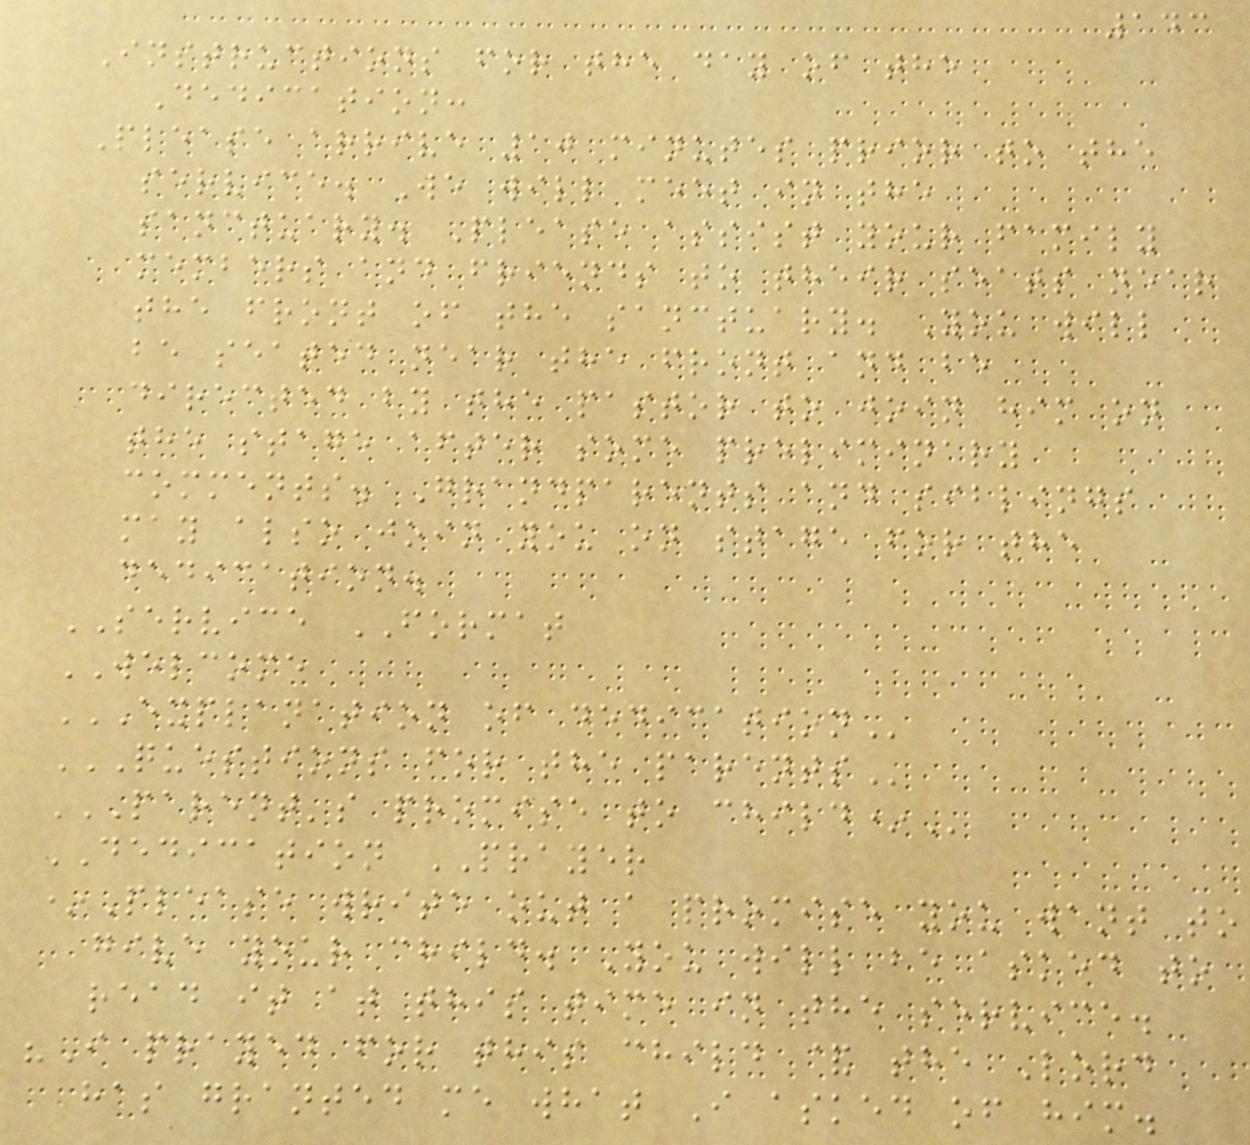143
Instructions for the day of the
Dedication:
Please arrive 10 minutes prior to the
service. We will meet in the
sanctuary. Please assist your family
members and friends to their seats near
the front of the sanctuary. You will
be seated near the front and be
directed by the pastor to join him on
the stage after some preliminary
comments. Grandparents and siblings
may also join you on stage for the
dedication.
SERVICE FORMAT
WELCOME
EXPLANATION OF DEDICATION
QUESTIONS FOR THE PARENTS
PARENT'S PROMISE TO CHILD*
DEDICATION PRAYER
*Please write out a promise you want to
give your child. You will be asked to
read it at this time in the service.
"I prayed for this child & the Lord
has granted me what I asked of him.
